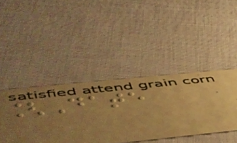[Date
